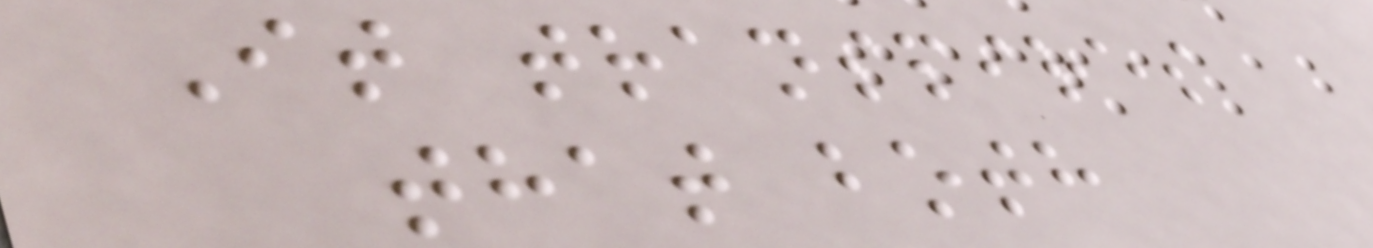It transpires
that both
